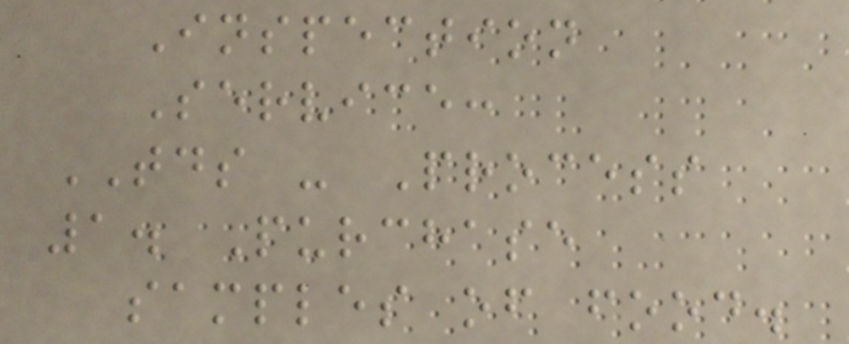Inspection
Service:
TDS - Process
1. Purchase
samples of food.
